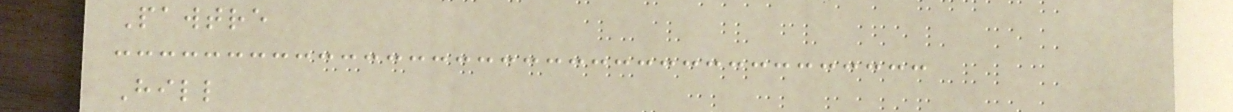Pawtre
Hill
